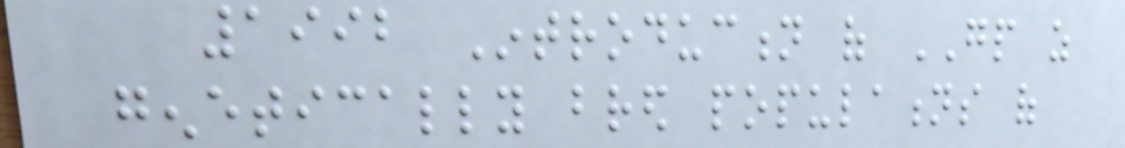1992 Introduction of GP as
genetically bred populations of
